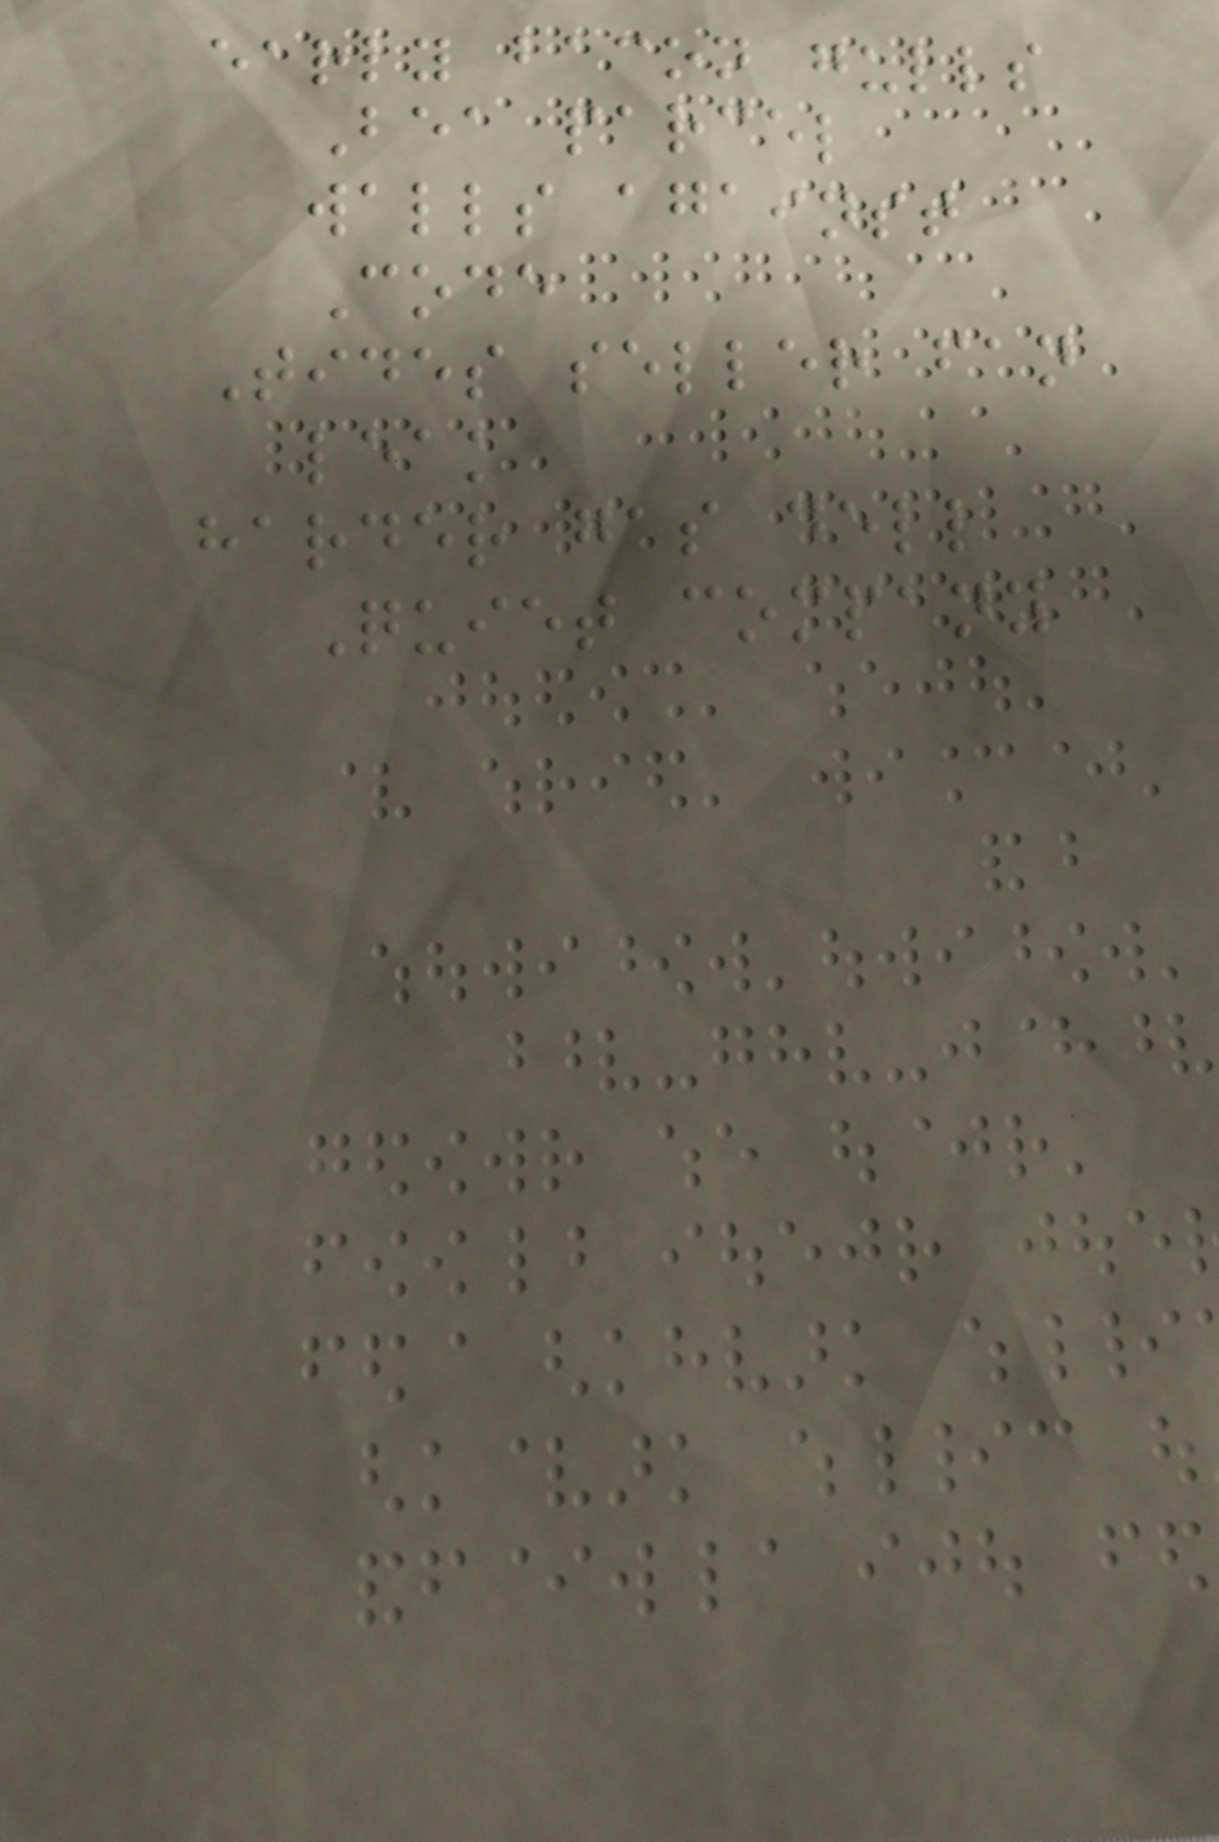early bacon gulls
Bea parcel
walls against
Code
Tides seller fan
leak
harder gas dell
Quiet company
